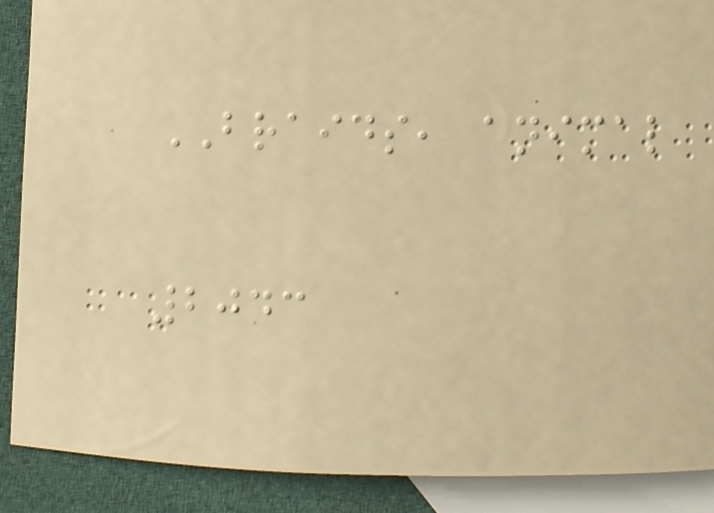BRAIDS, animal
2043
